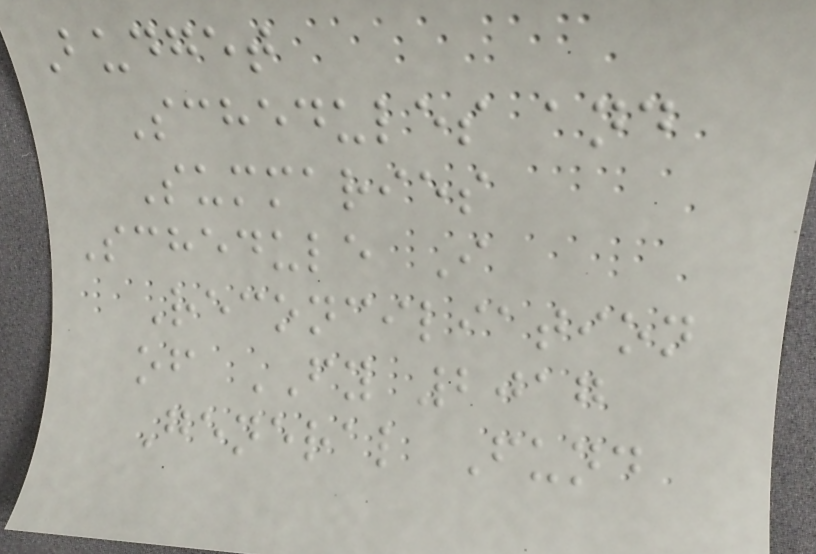Budget
Schedules and
Summaries
Schedule I
Reconciliation
of FY 2017
General Fund
